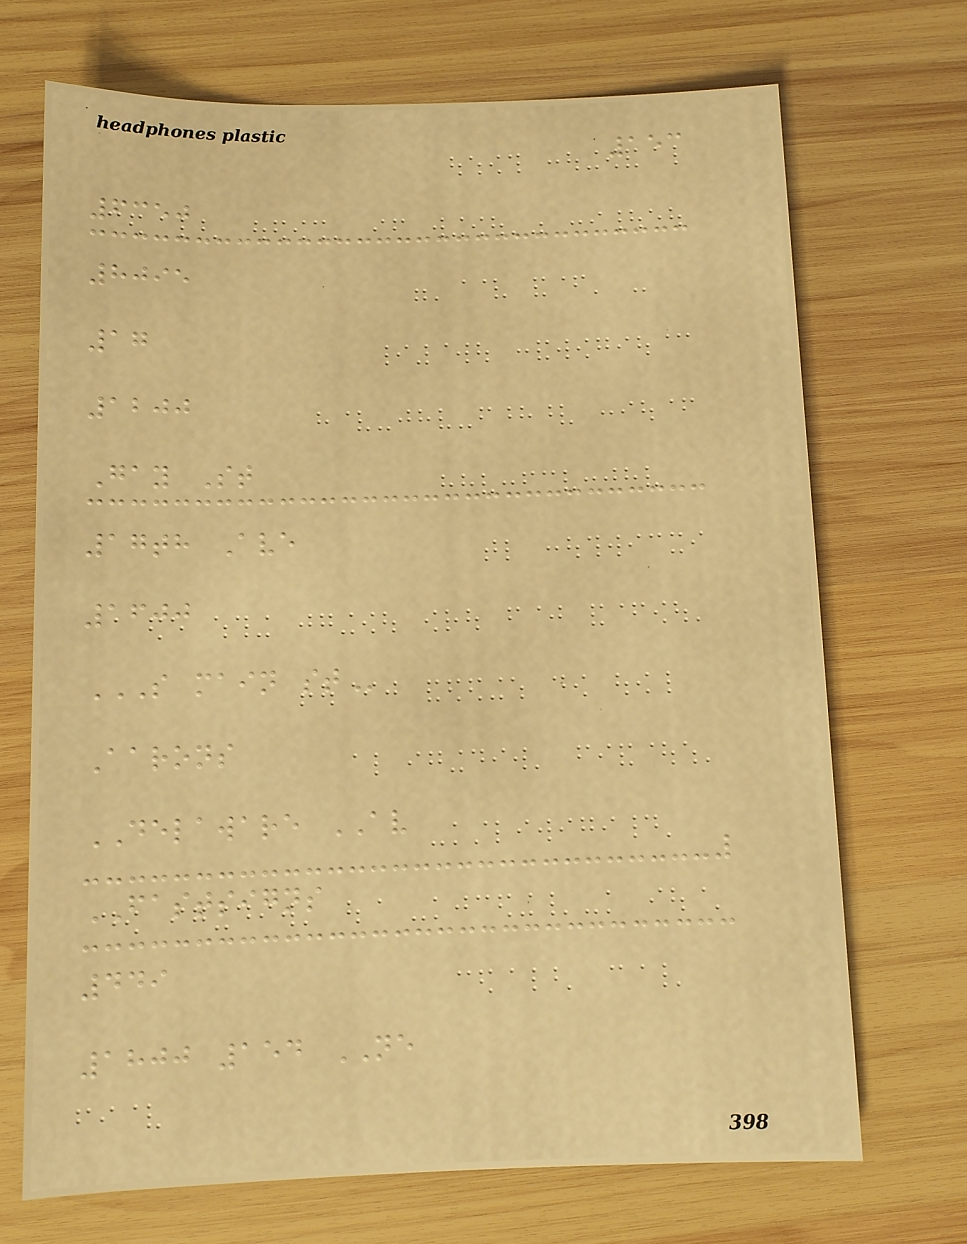153
6350
8095
17
1200
Gay St
17th Ave
1600
S MAIN ST
Aarons
DELAWARE AV
FASTSIGNS
449
1800 154 NE
